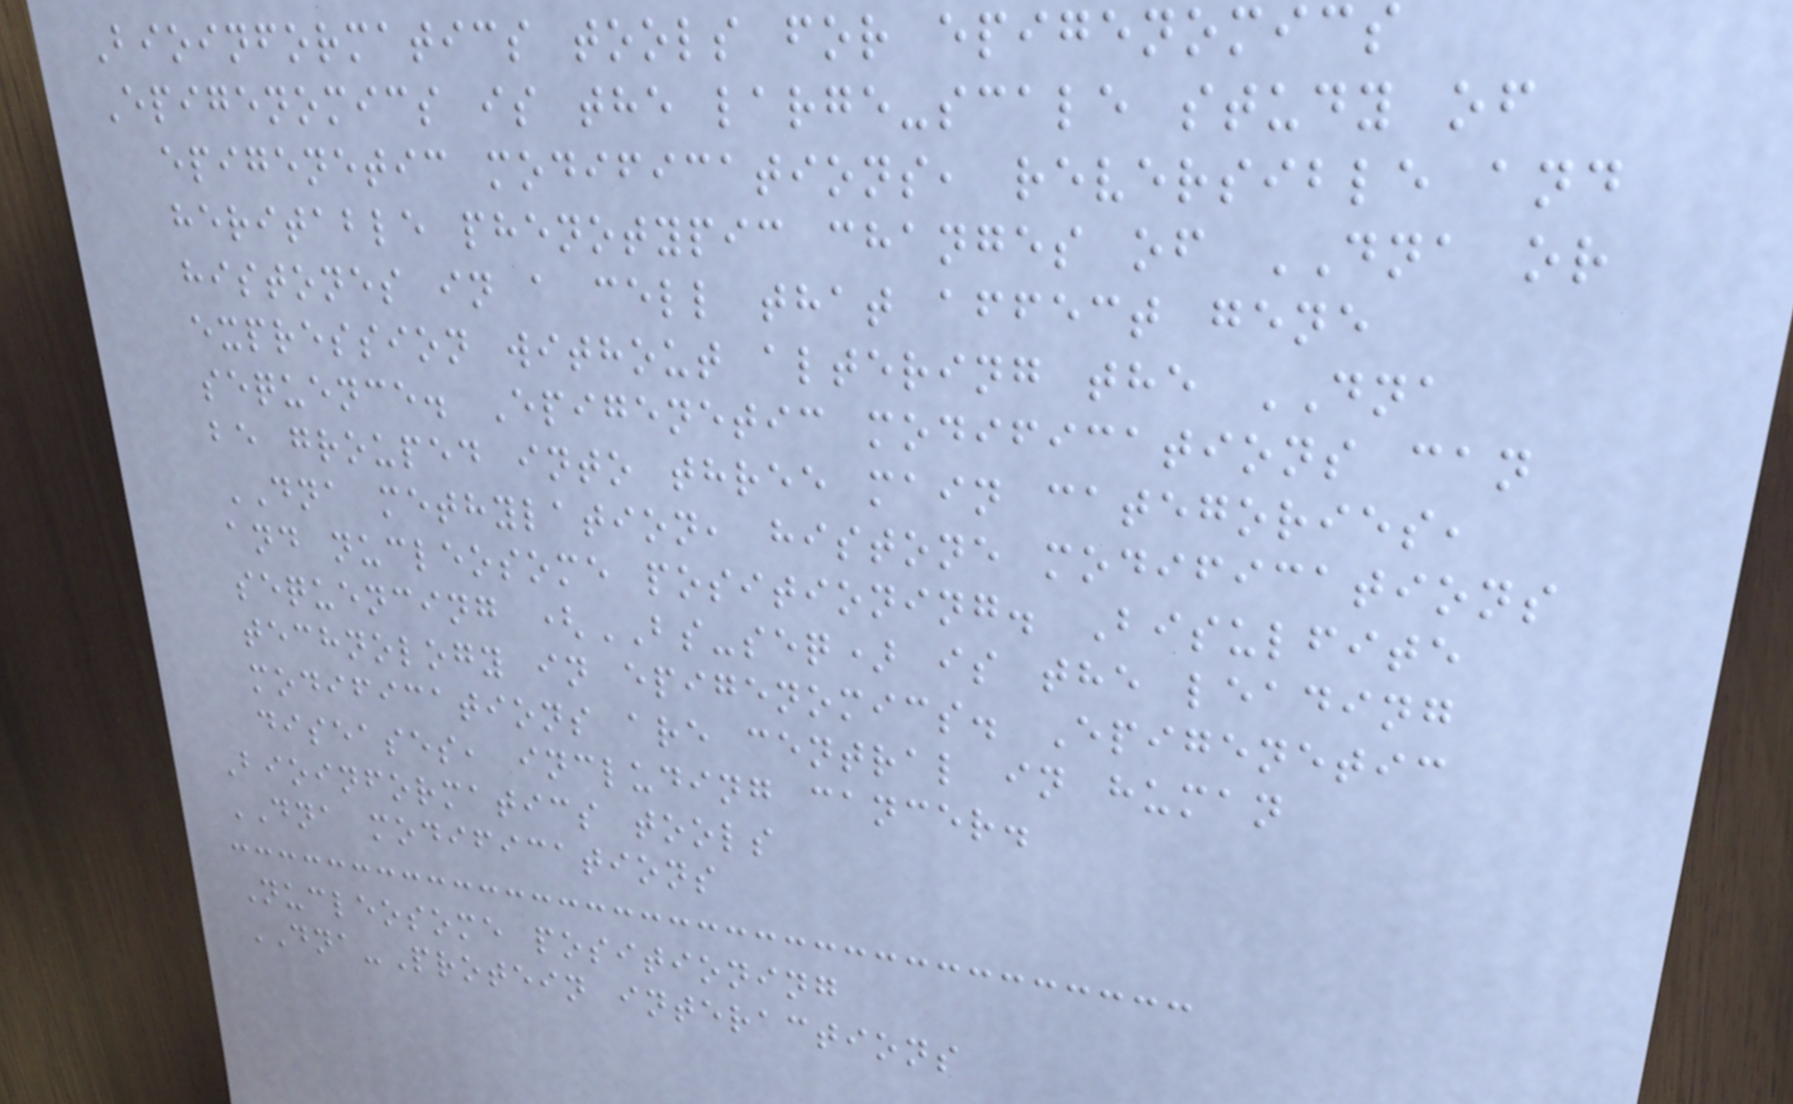Bioinformatics tools for epigenomics
Epigenomics is the large-scale study of
epigenetic modifications, reversible and
heritable phenotypic changes of DNA or
histones in a cell that affect gene
expression without altering the DNA
sequence. Epigenetic modifications can
be grouped into three main categories,
DNA methylation, histone modifications
and nucleosome positioning. Bisulfite
sequencing (BS-seq) is the leading
technology in epigenomics. Epigenetic
modifications are central in human
diseases, including cancer.
Bioinformatics tools
DNA modifications
Nucleosome positioning
DNA-Protein interactions
